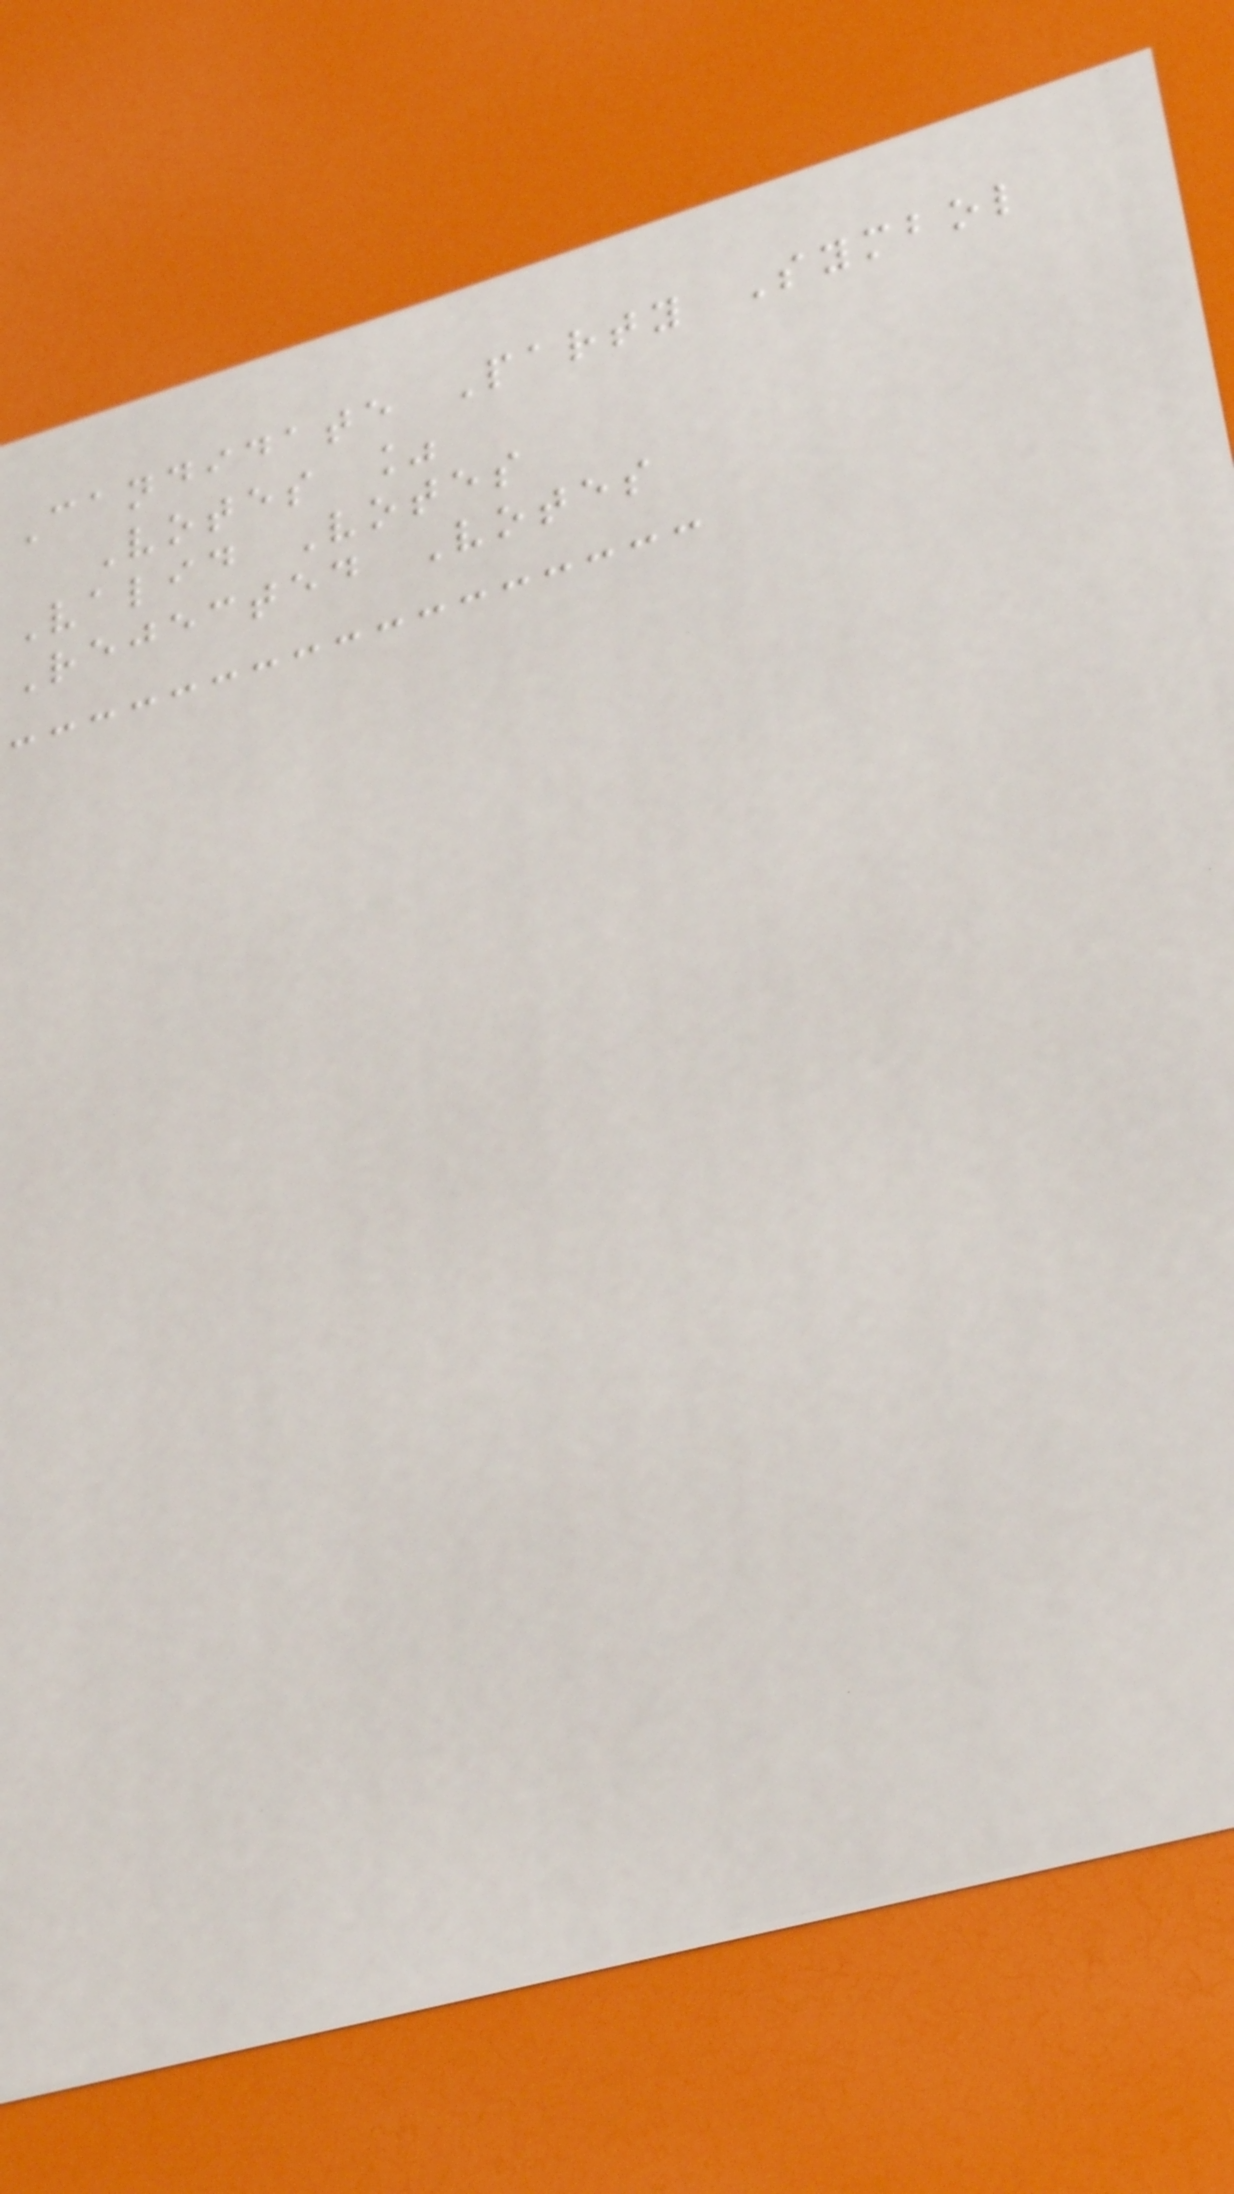Candidate Party Symbol
Votes %
Valid Votes
Rejected Votes
